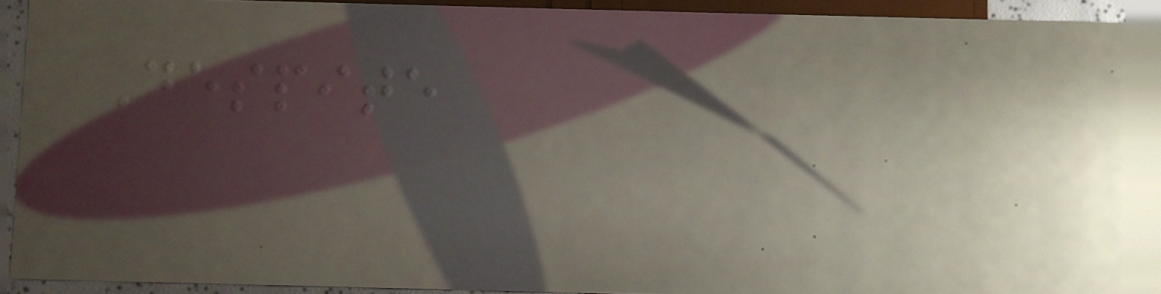Despite
